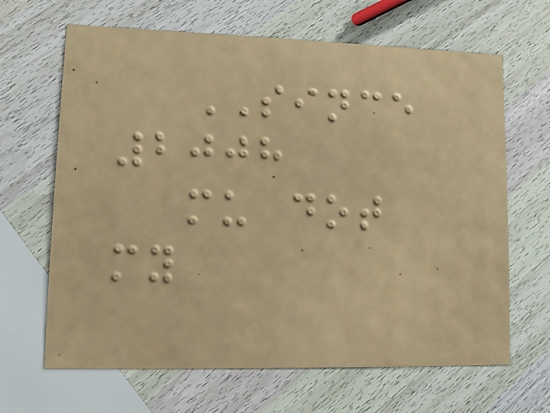SINCE
2008
mu dot
my
